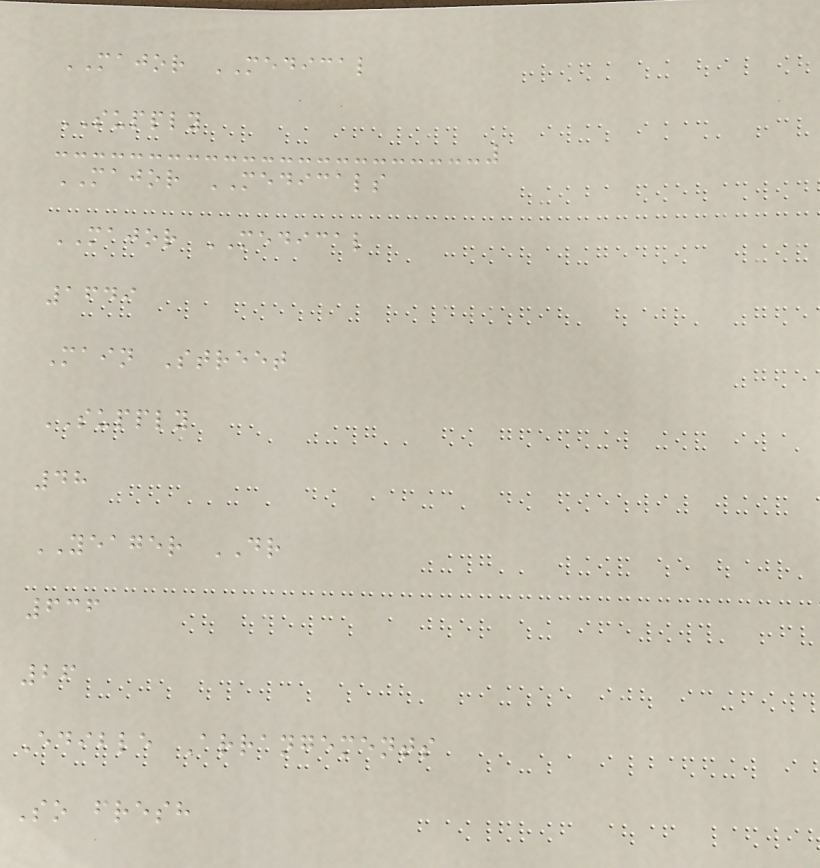MAJOR MEDICAL
SUPPLY
MAJOR MEDICALS
MAJOR MEDICAL
1649
Main Street
SUPPLY
48
YEAGER DR
636
26
Edible Arrangements
So fresh
